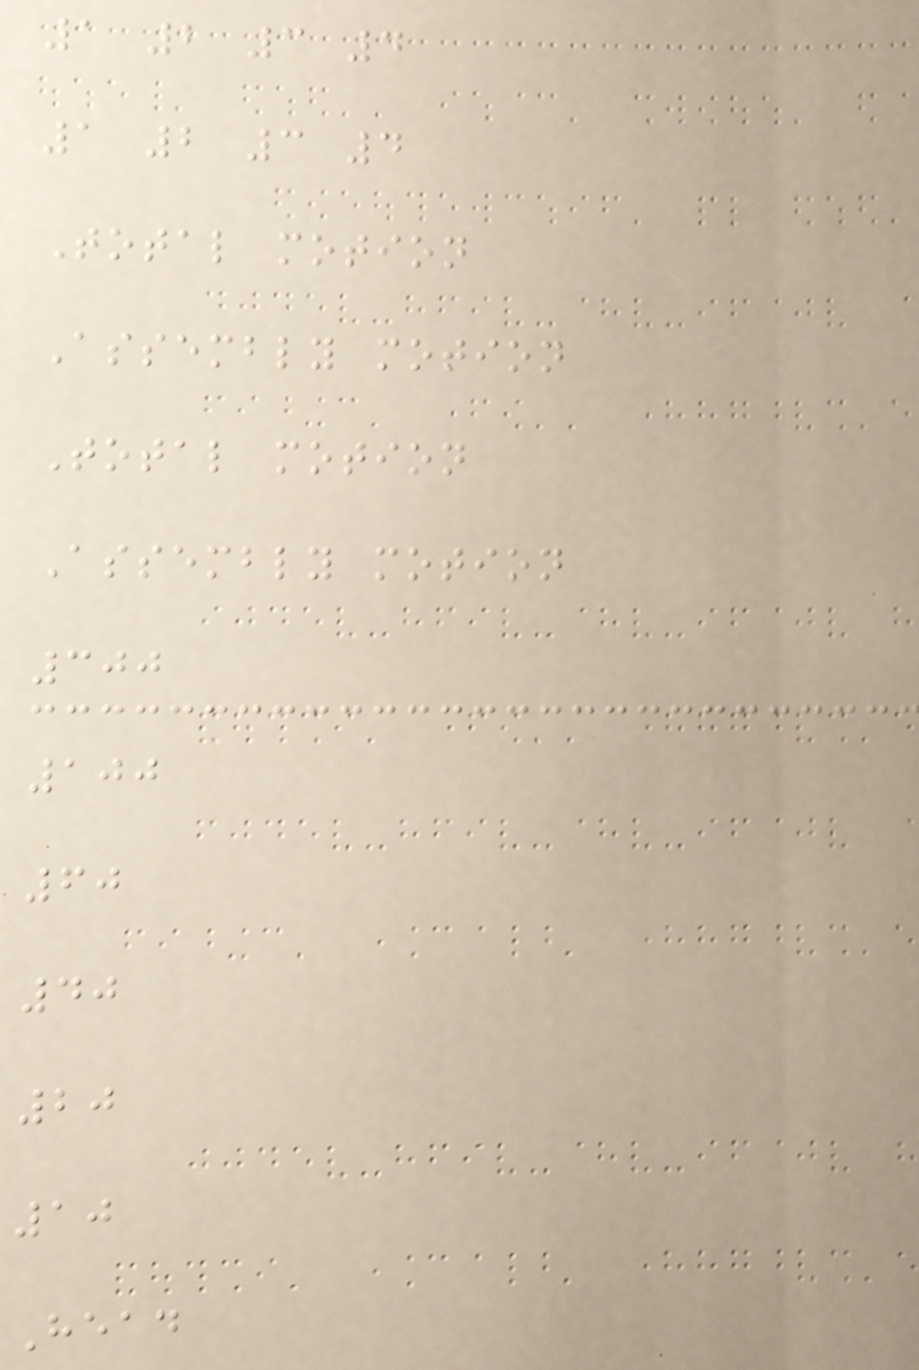1 2 3 4
1 2 3 4
Total motion
Assembly motion
Total motion
Assembly motion
300
100
60
40
20
10
Head
